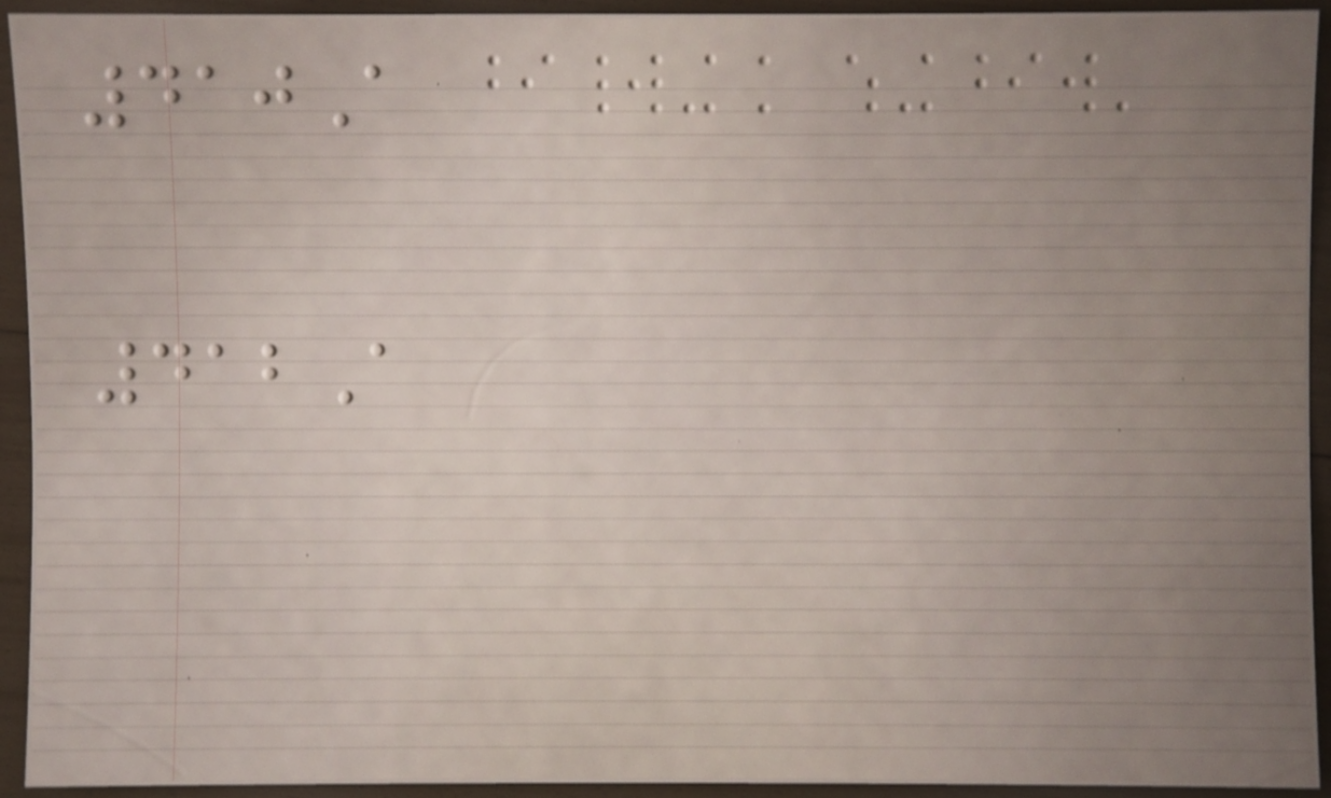410A
412A
